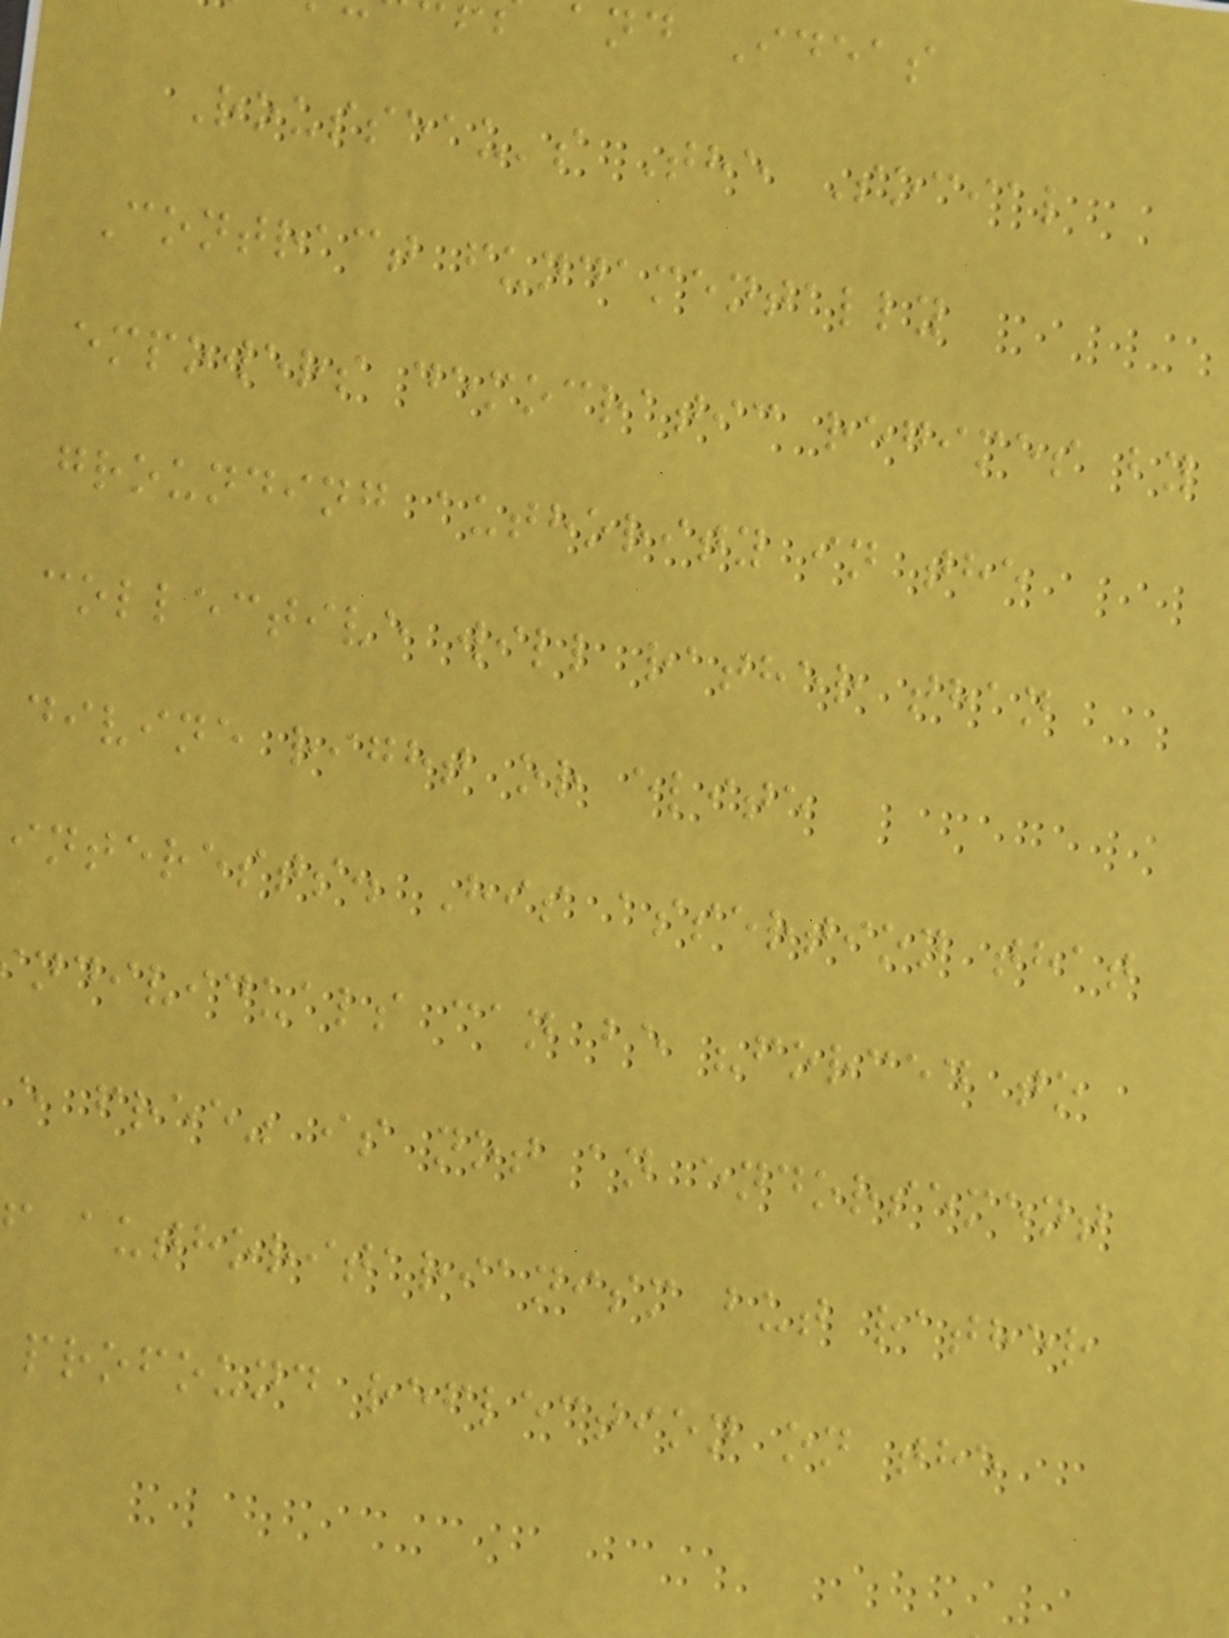nd Ideas
Rousseau's The Social
Contract fundamentally
empowers democratic regimes by
grounding authority in the
collective will rather than
divine right or elite
interests. His assertion that
ndividuals can be "forced to
e free" is not an endorsement
authoritarianism but rather
profound reflection on the
